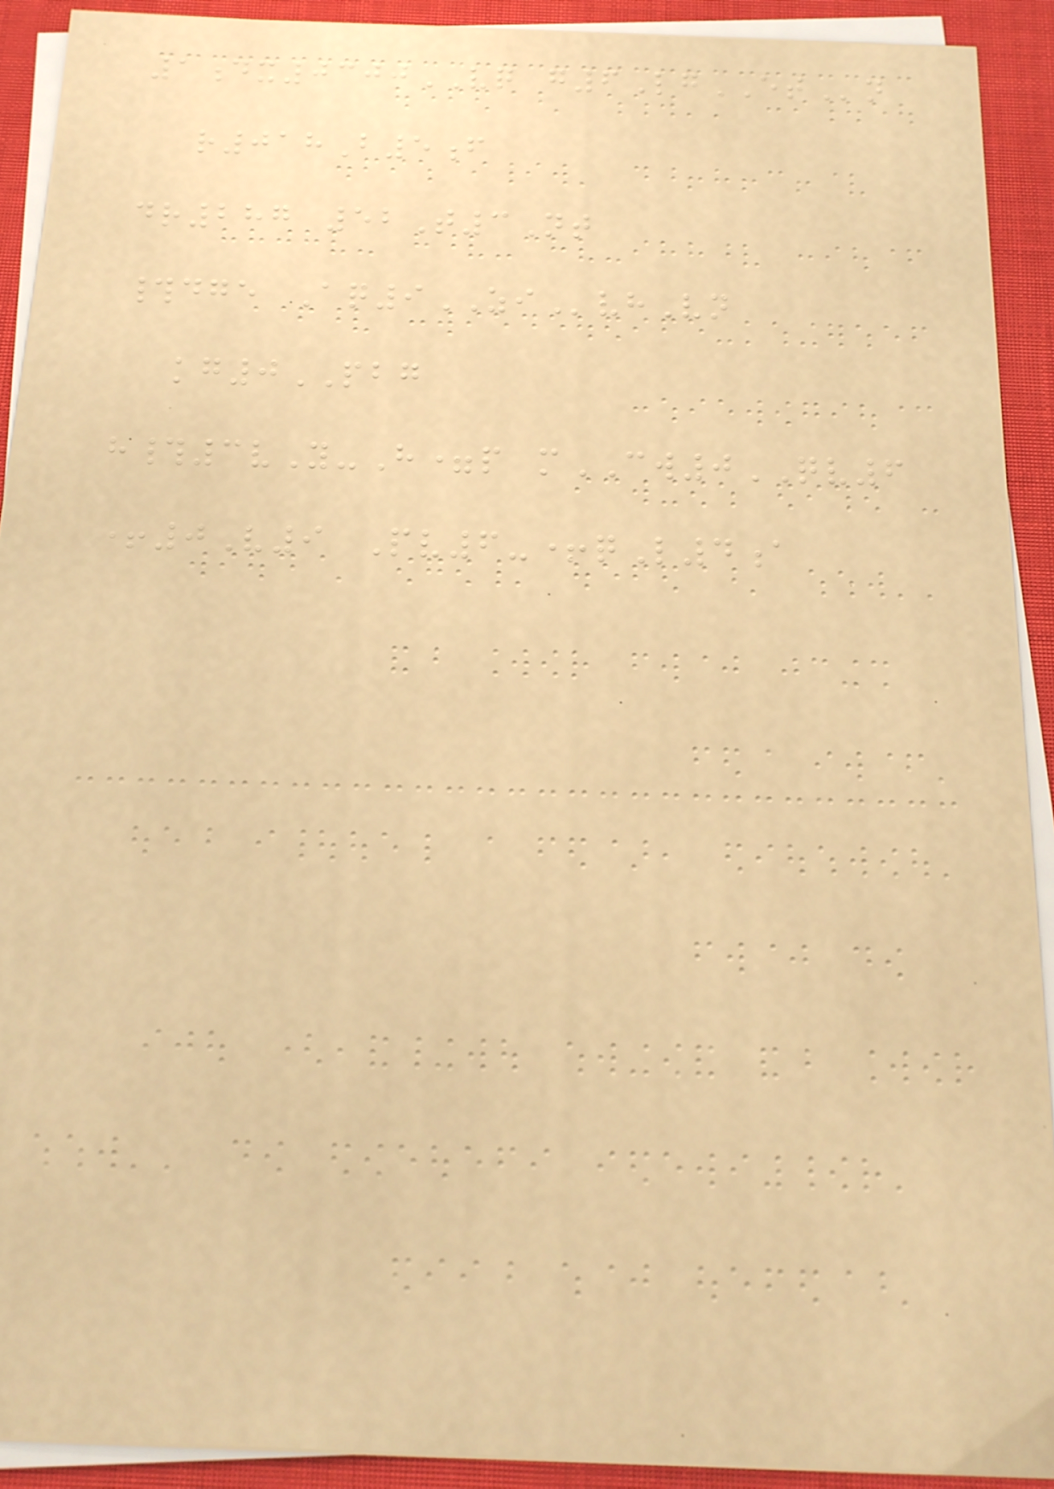1dx0300VQ g6LgETn
r018B5f
dr287 52T3Nt
#dge Aq9ZIvhVn
kg0PBG
h#3vY-H=p mCW0QV6
+0V9 Pv6-+qL4a
